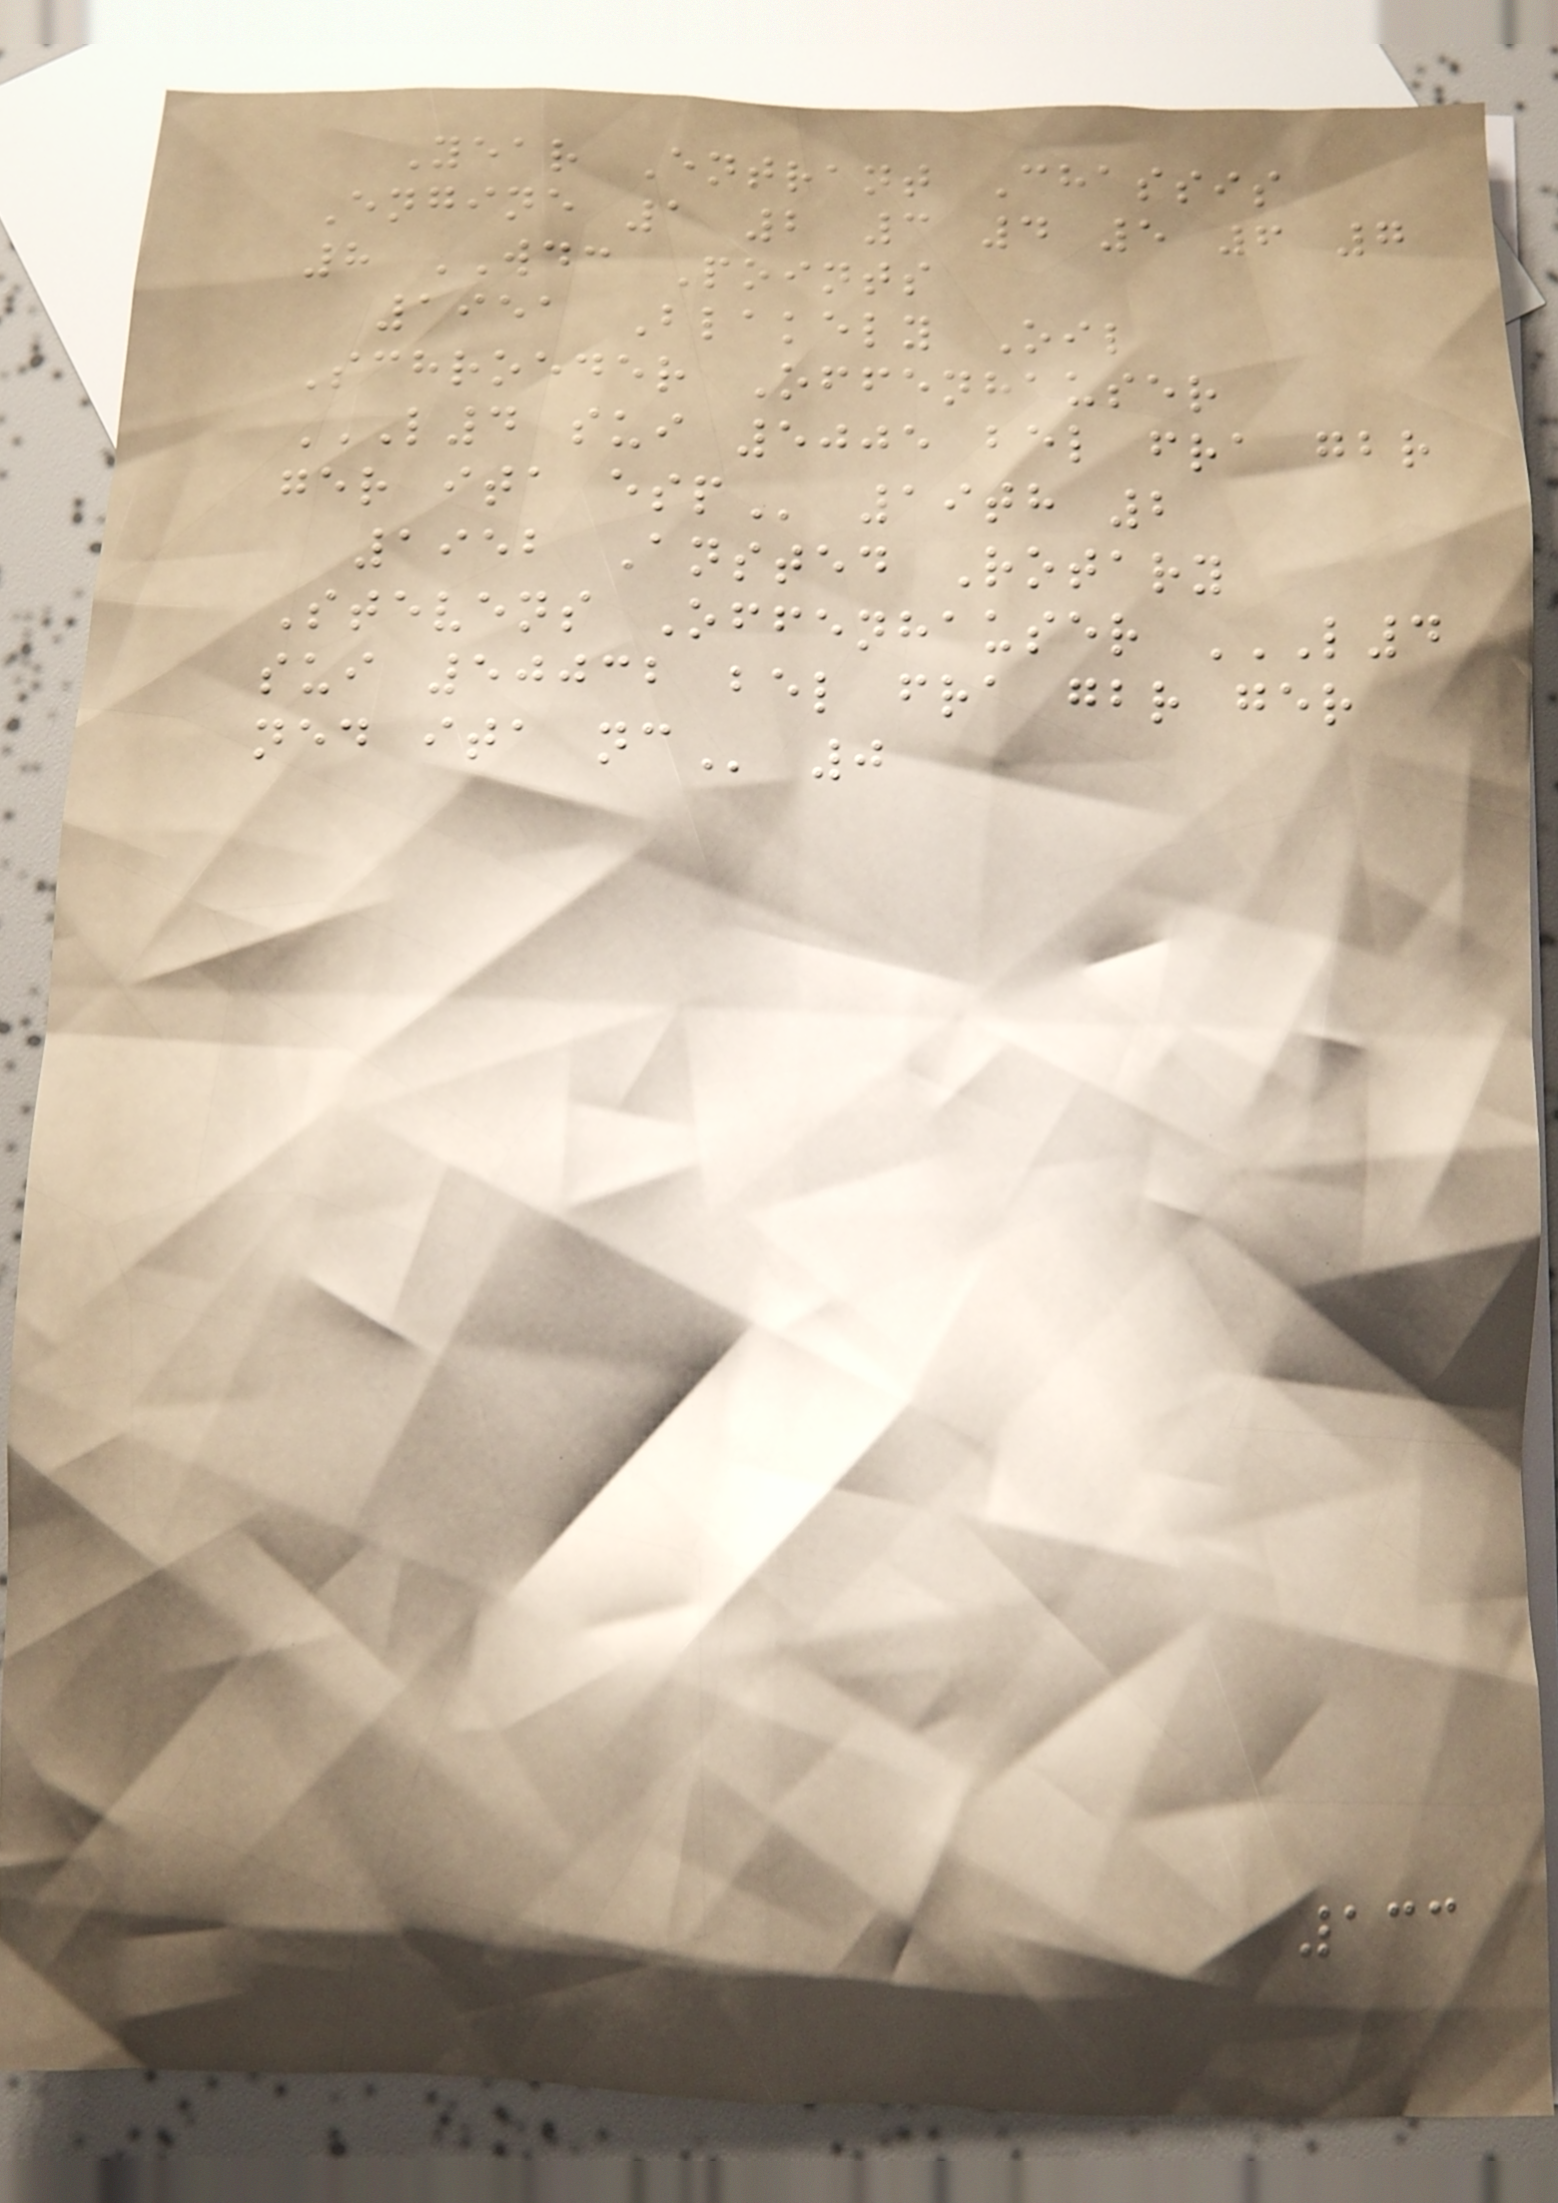Year Entrant Chassis
Engine 1 2 3 4 5 6 7
8 WDC Points
1951 Blakely Oil
Schroeder Offenhauser
L4 SUI 5005 BEL FRA GBR
GER ITA ESP 19th 2
1952 Ansted Rotary
Stevens Offenhauser L4
SUI 50032 BEL FRA GBR GER
NED ITA NC 0
133
